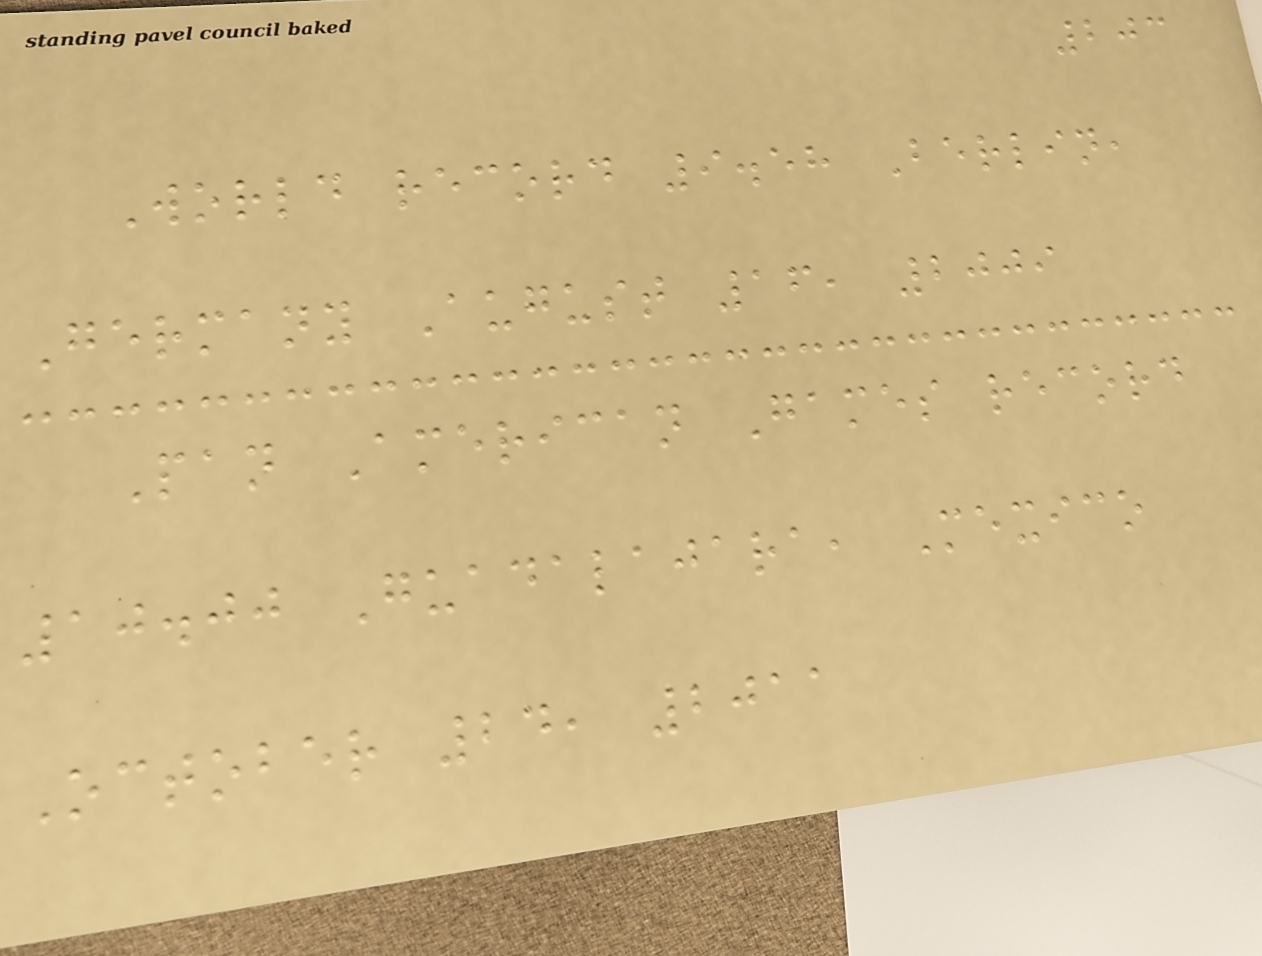203
World record 9.58 Berlin,
Germany August 16, 2009
Pan American Games record
10.00 Guadalajara, Mexico
October 24, 2011
